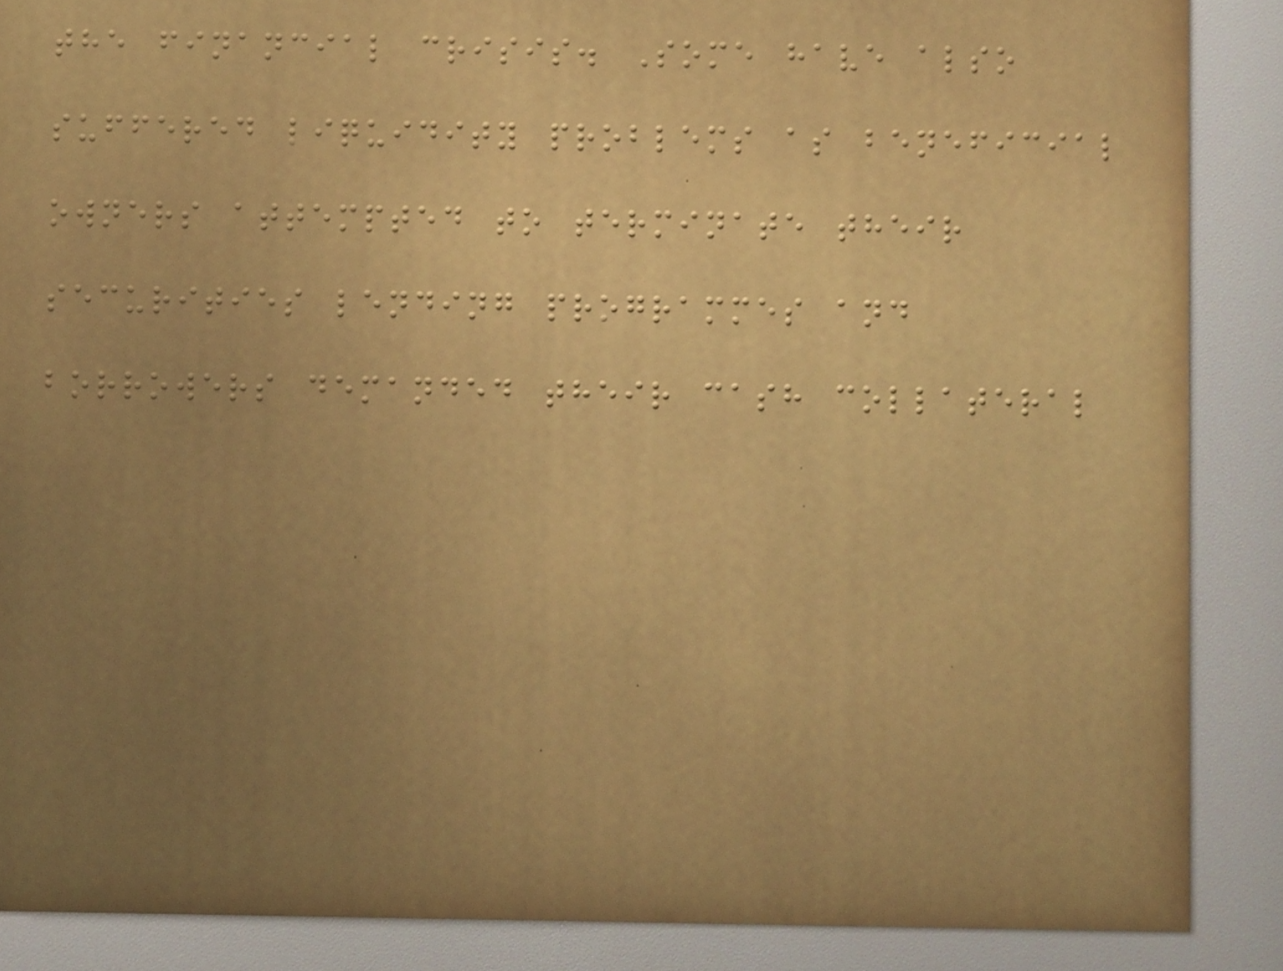the financial crisis. Some have also
suffered liquidity problems as beneficial
owners attempted to terminate their
securities lending programmes and
borrowers demanded their cash collateral
